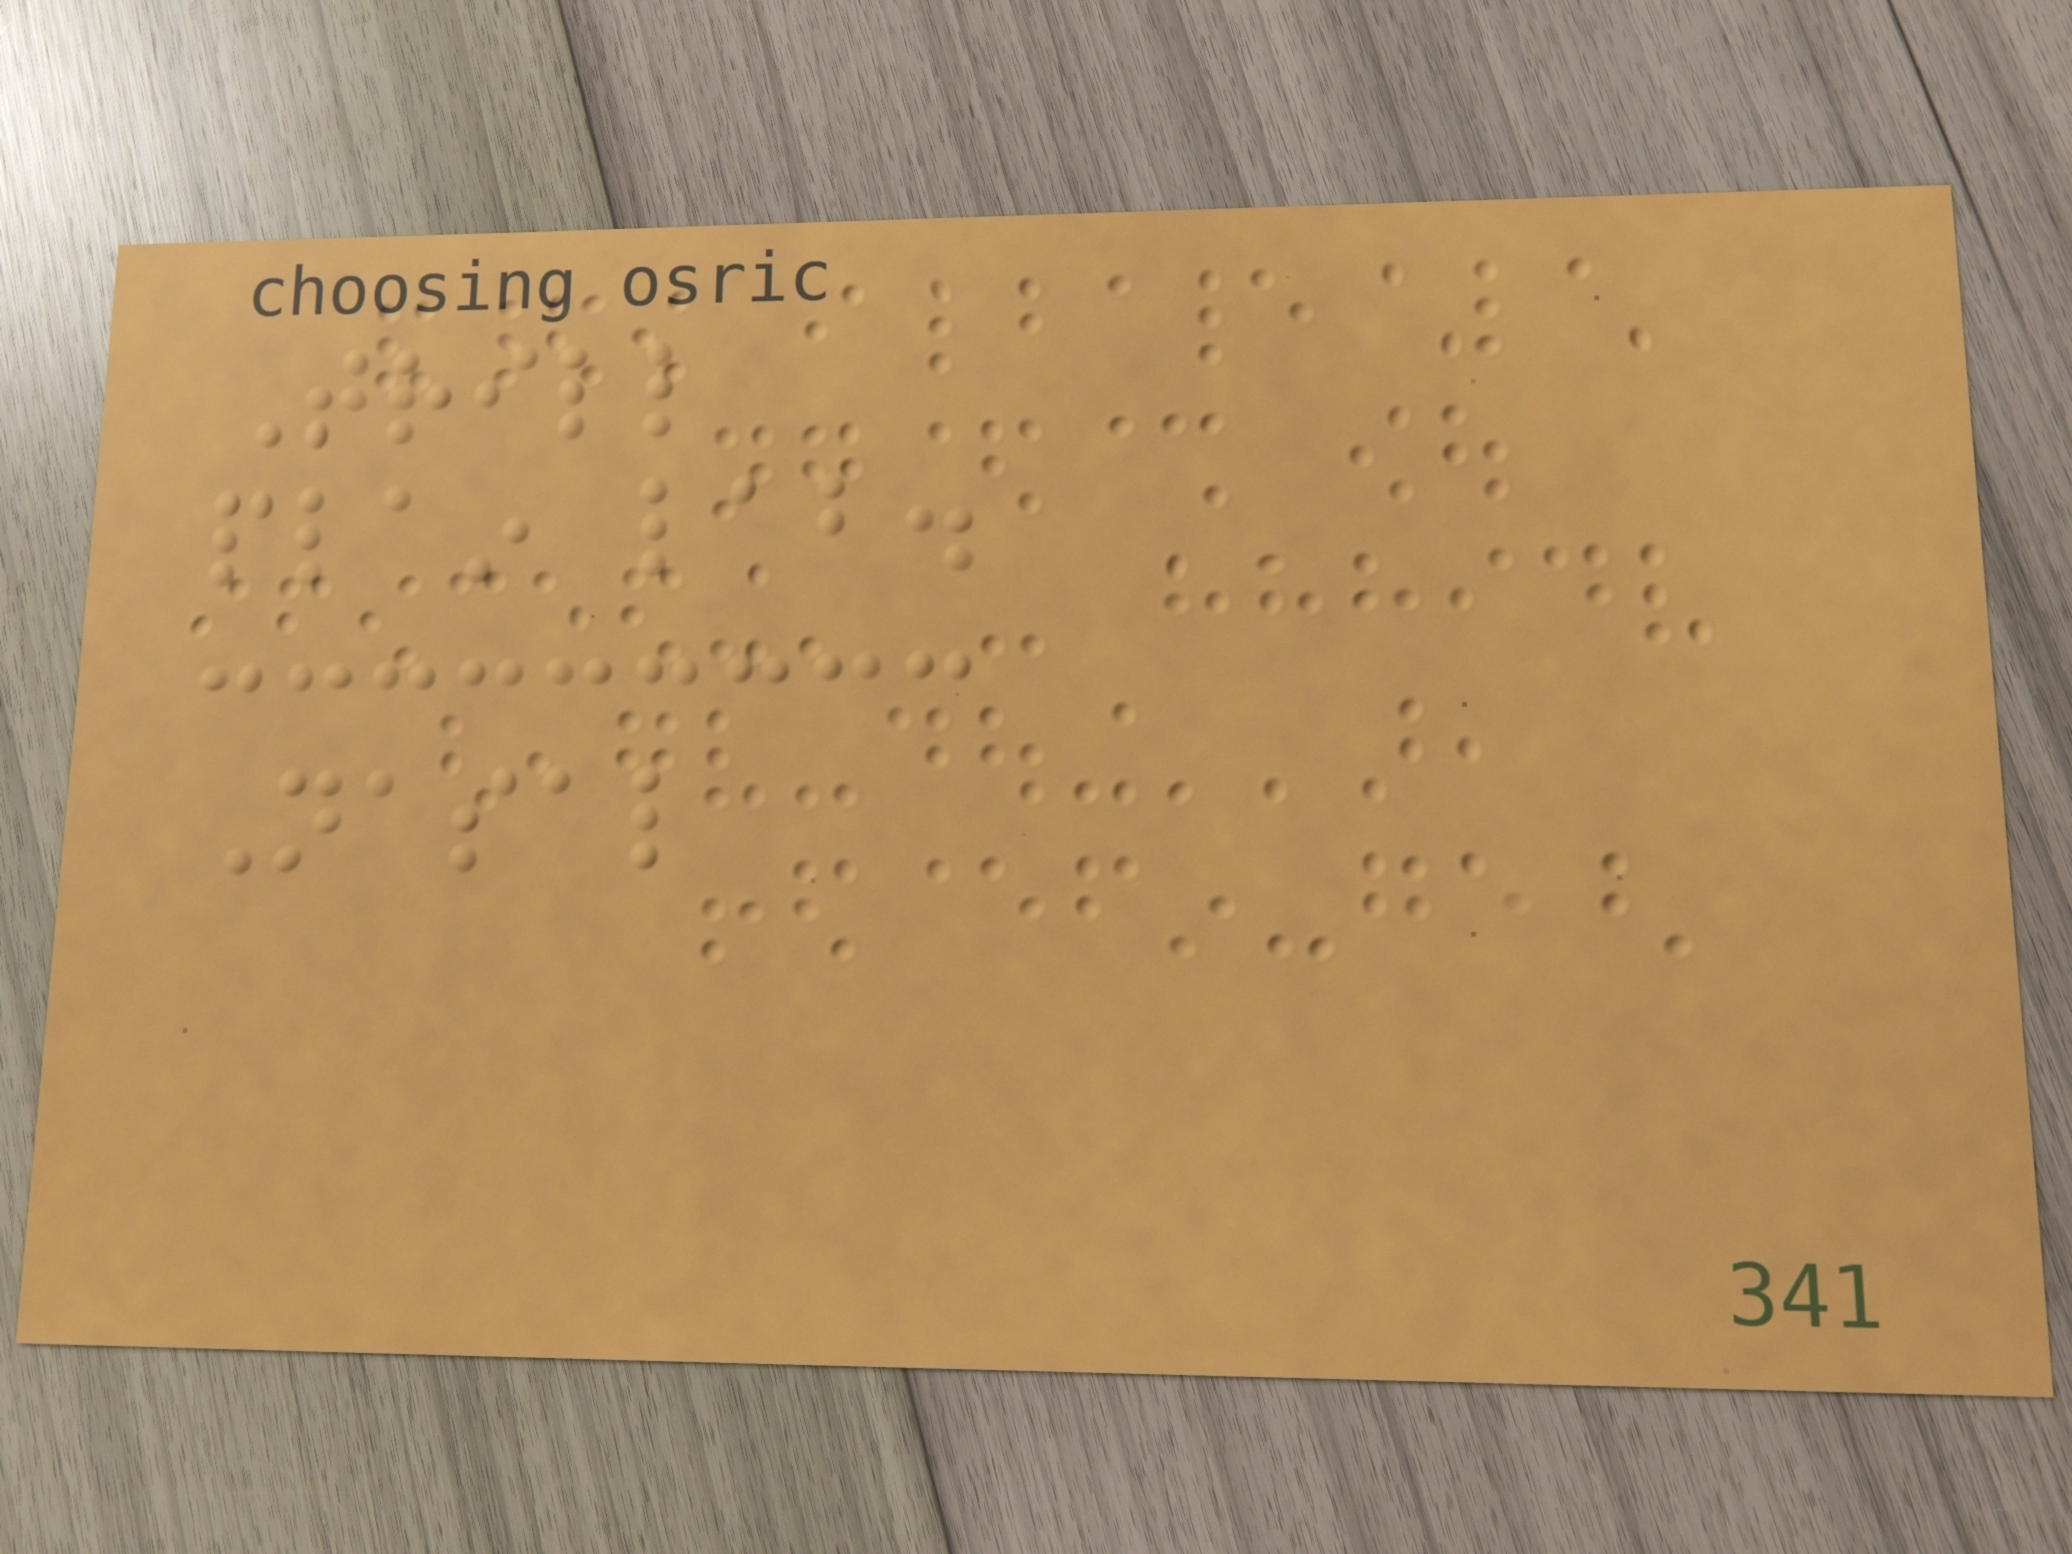Trill
plain lab.
Nasal
